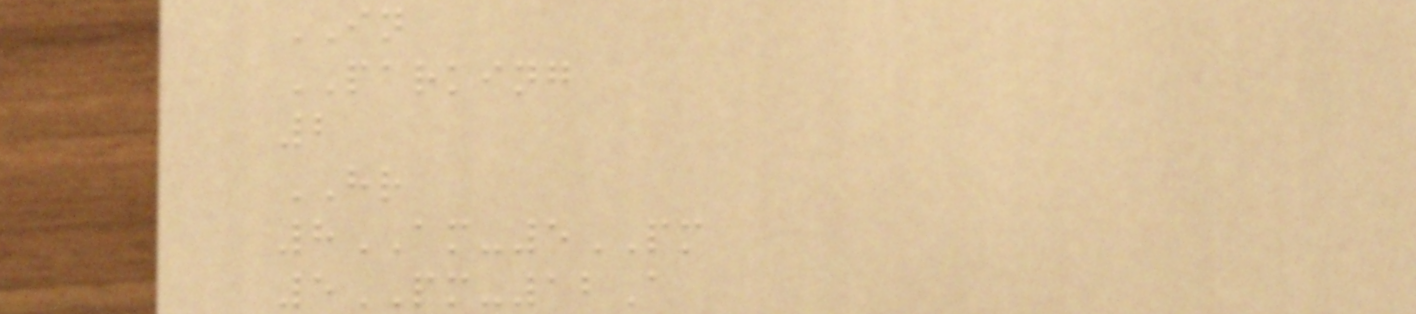IN
PARKING
2
HR
8AM-5PM
5PM-12A
